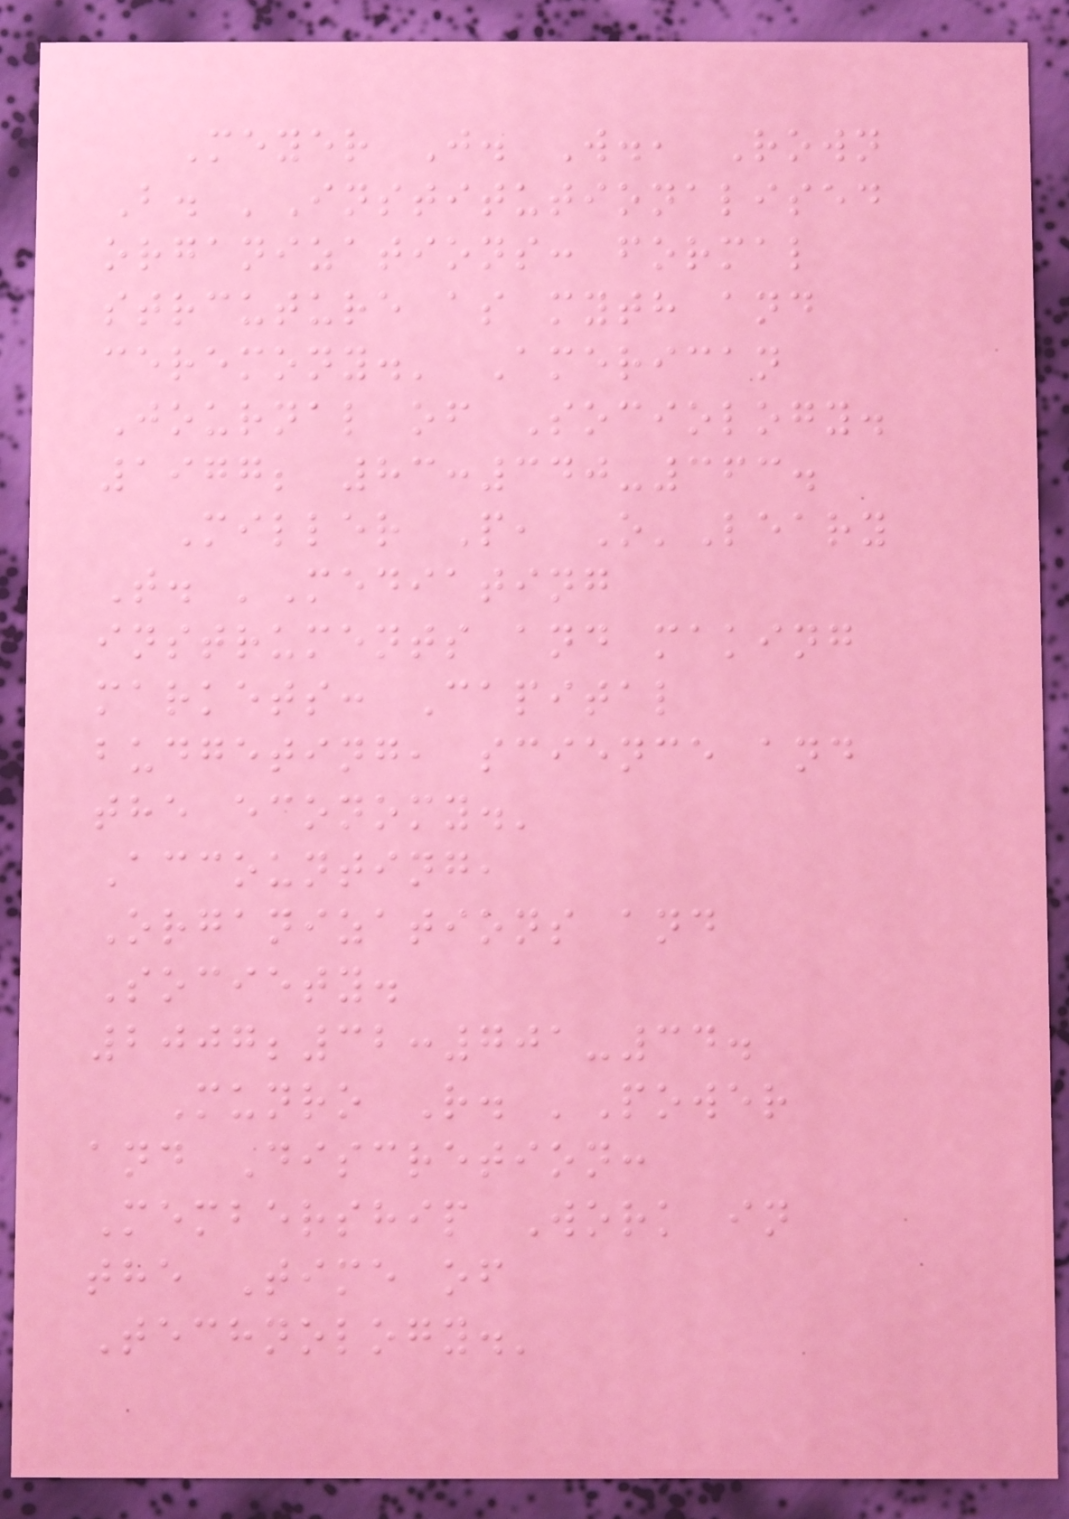Meyer J. W., Rown
B. 'Institutionalised
organizations: formal
strcuture as myth and
ceremony.' American
Journal of Sociology.
1977; 83:340-363.
Miller P, O'Leary
T. 'Mediating
instruments and making
markets: Capital
budgeting, science and
the economy.'
Accounting,
Organizations and
Society.
2007;32:701-34.
Munro R. 'Power
and Discretion:
Membership Work in
the Time of
Technology.'
